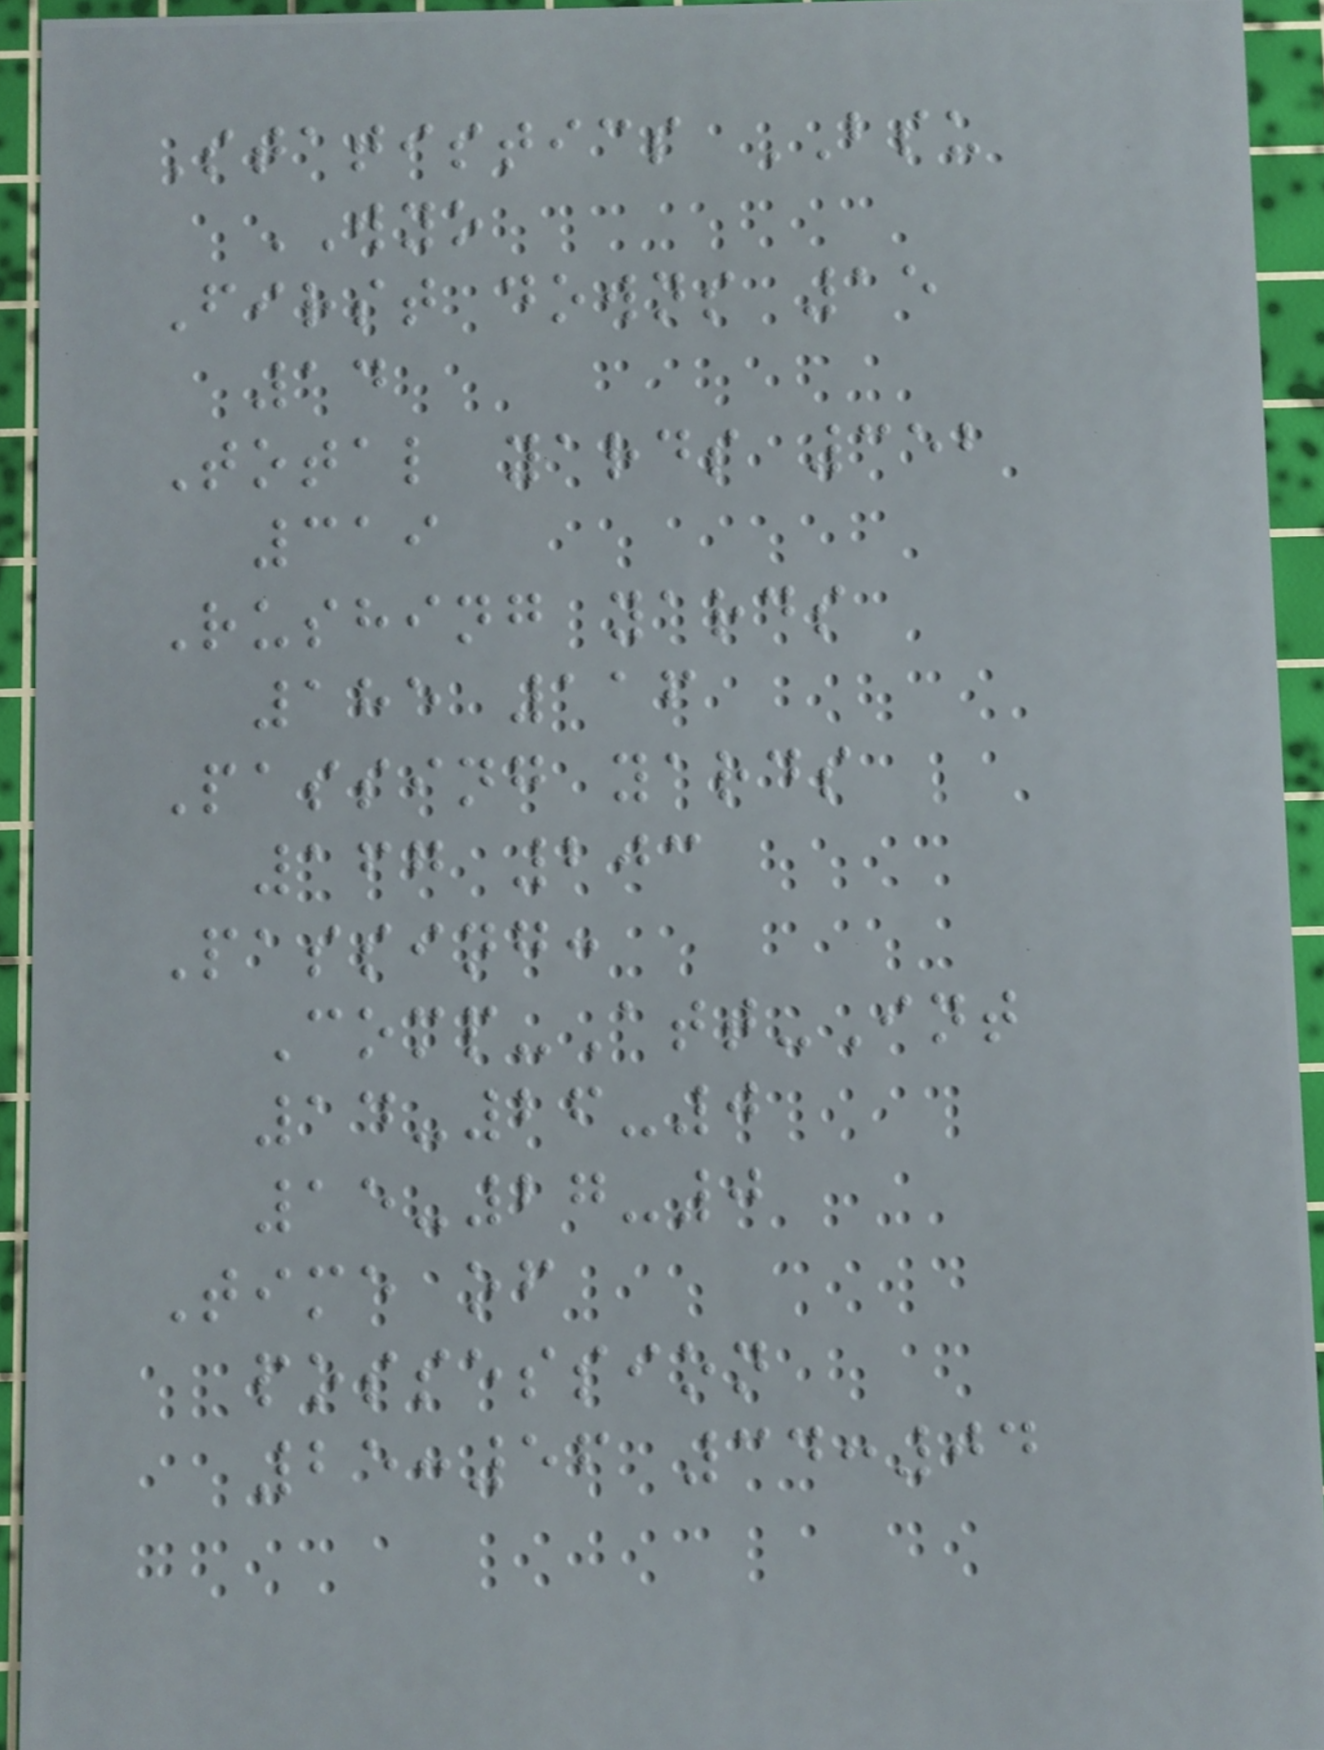Statistics BSU
WYO
First downs 15
14
Total yards 352
319
Rushing yards
185 116
Passing yards
167 203
Passing:
Comp-Att-Int
14-26-0
15-27-0
Time of
possession
25:56 34:04
